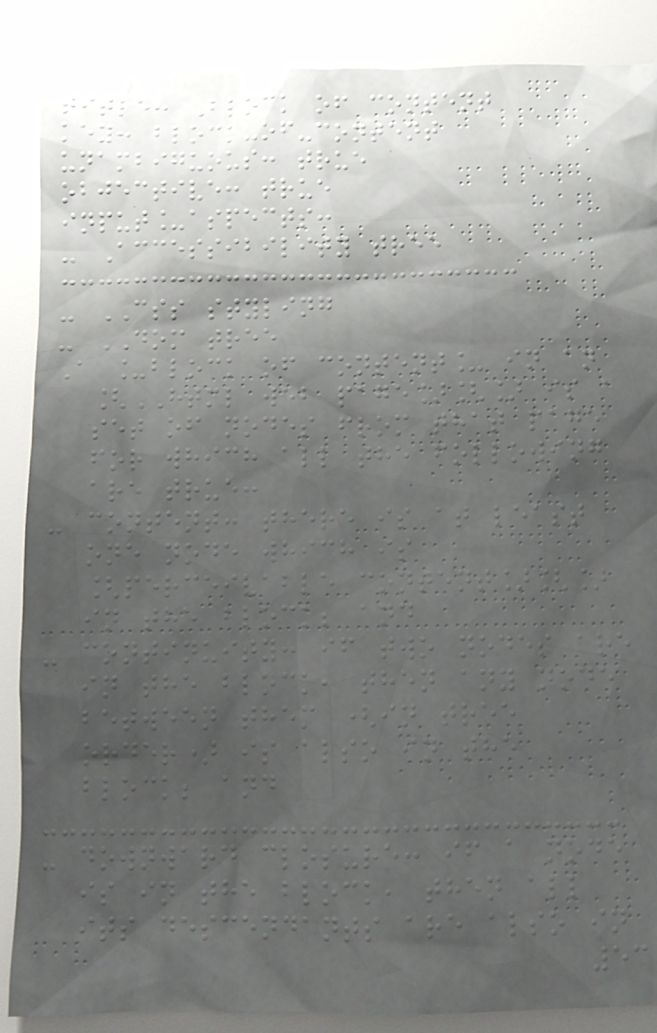title: Block of content
key: block-of-content
unambiguous: true
objective: true
input_aspects:
- Accessibility tree
- CSS styling
- DOM tree
A _block of content_ in an
[HTML web page][] is a
set of nodes from that page
for which all the following
are true:
- content: there is at least
one node which is
[perceivable content][]
in the block; and
- continuity: if two nodes are
in the block, then any node
between them (in tree
order) is also in the
block; and
- downward closure: if a node
is in the block, then all
its descendants are also in
53
